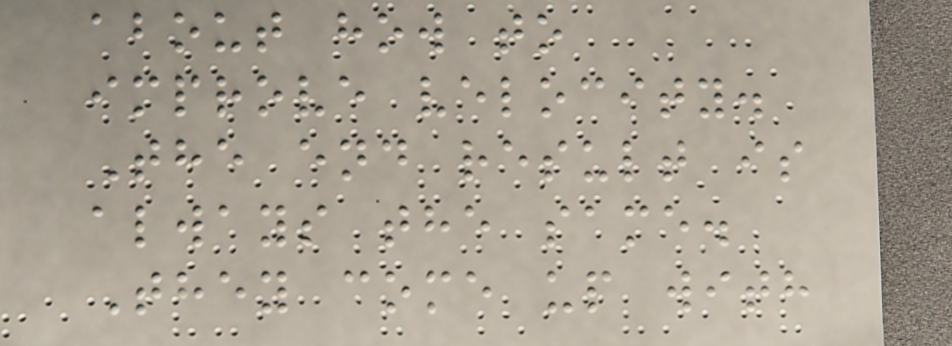about how to
improve velocity.
The end result is
always the same.
They come up with
